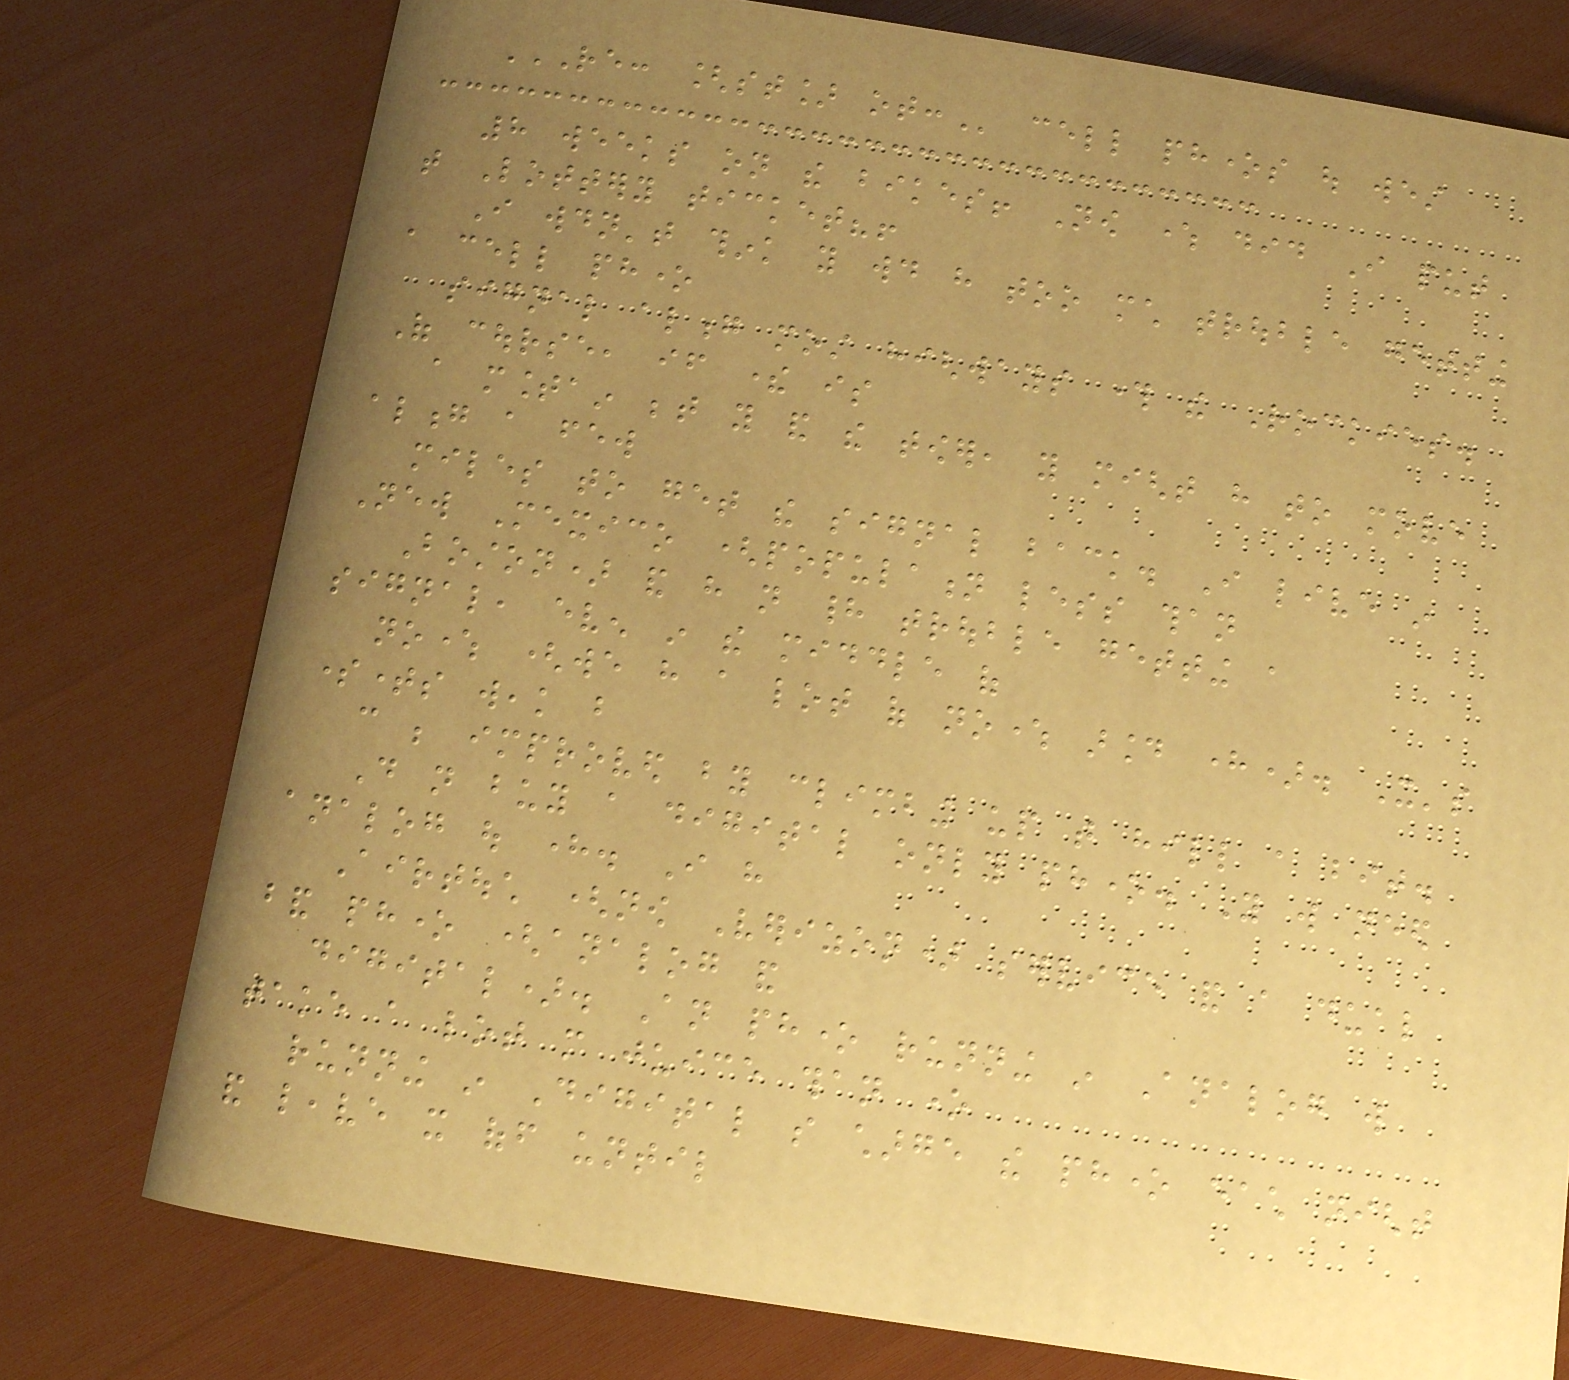RE: [ST] OT: cell phones out west
8 weeks on the bikes! Now where did I put
that Lottery ticket?!
I wouldn't think you would have too much trouble getting
a cell phone
signal along most highways through the Rockies.
Of course, if there is
a mountain between you and the tower, you might have to move
along a few
miles to get the signal back. I live in
New Mexico (population less than
Boston) and have not had trouble getting a
signal, even in the middle of
nowhere (we have a lot of nowhere around here). It's
sometimes weak but
can be improved by climbing up that hill a bit.
Do not buy a digital only phone. You will need
analog out here. I have
Airtouch (now Verizon) service and a dual
band phone (analog and
digital). An phone running in Analog will
take a lot more juice than one
running in Digital so charge the phone each night
and leave it off until
